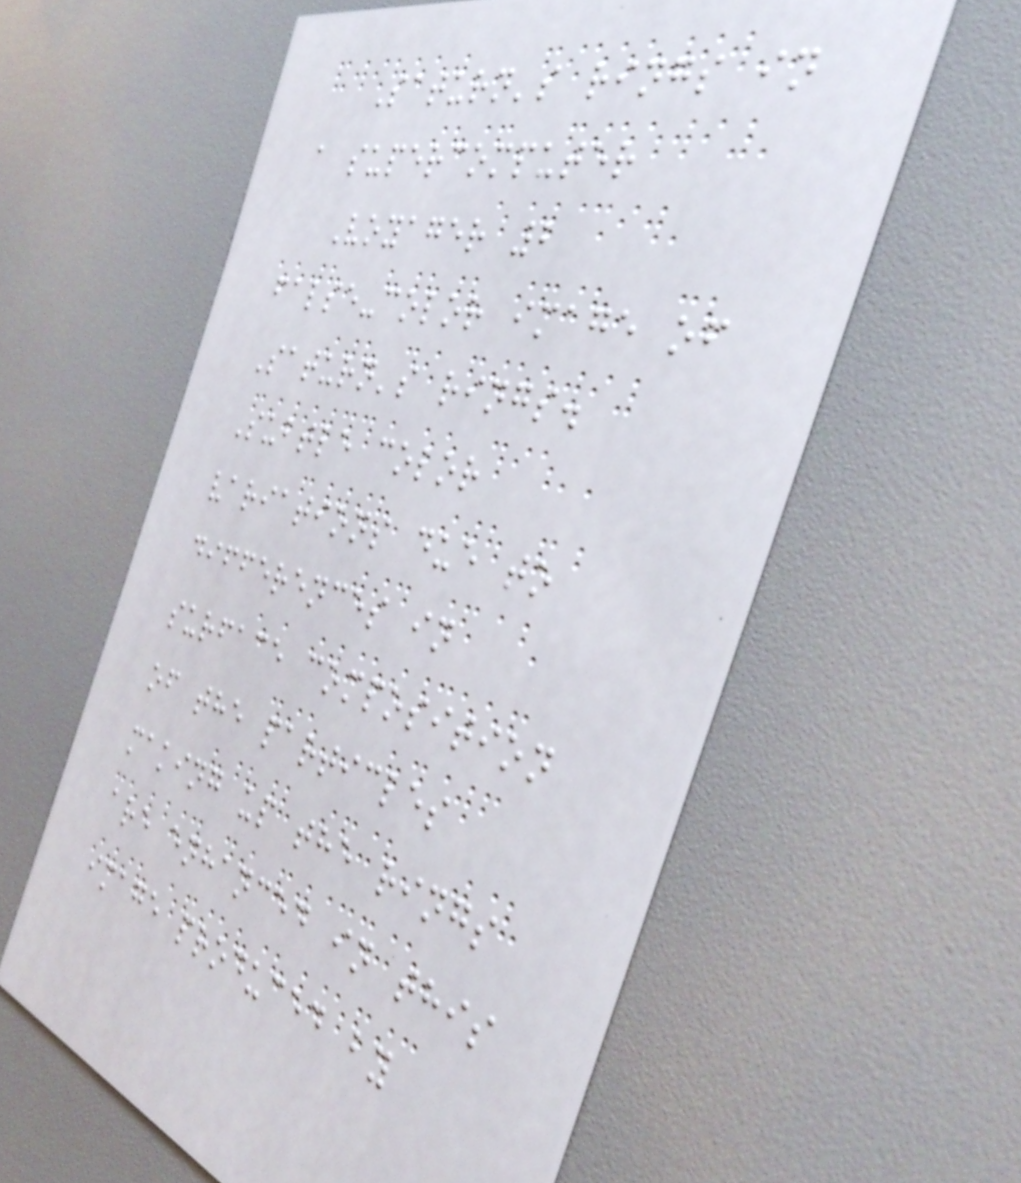Saturn's rings in
a supercomputer
Voyager 2
false-color image of
Saturn's rings.
Subtle color
variations due to
differences in
surface composition
of the particles
making up the rings
are enhanced in this
image produced by
